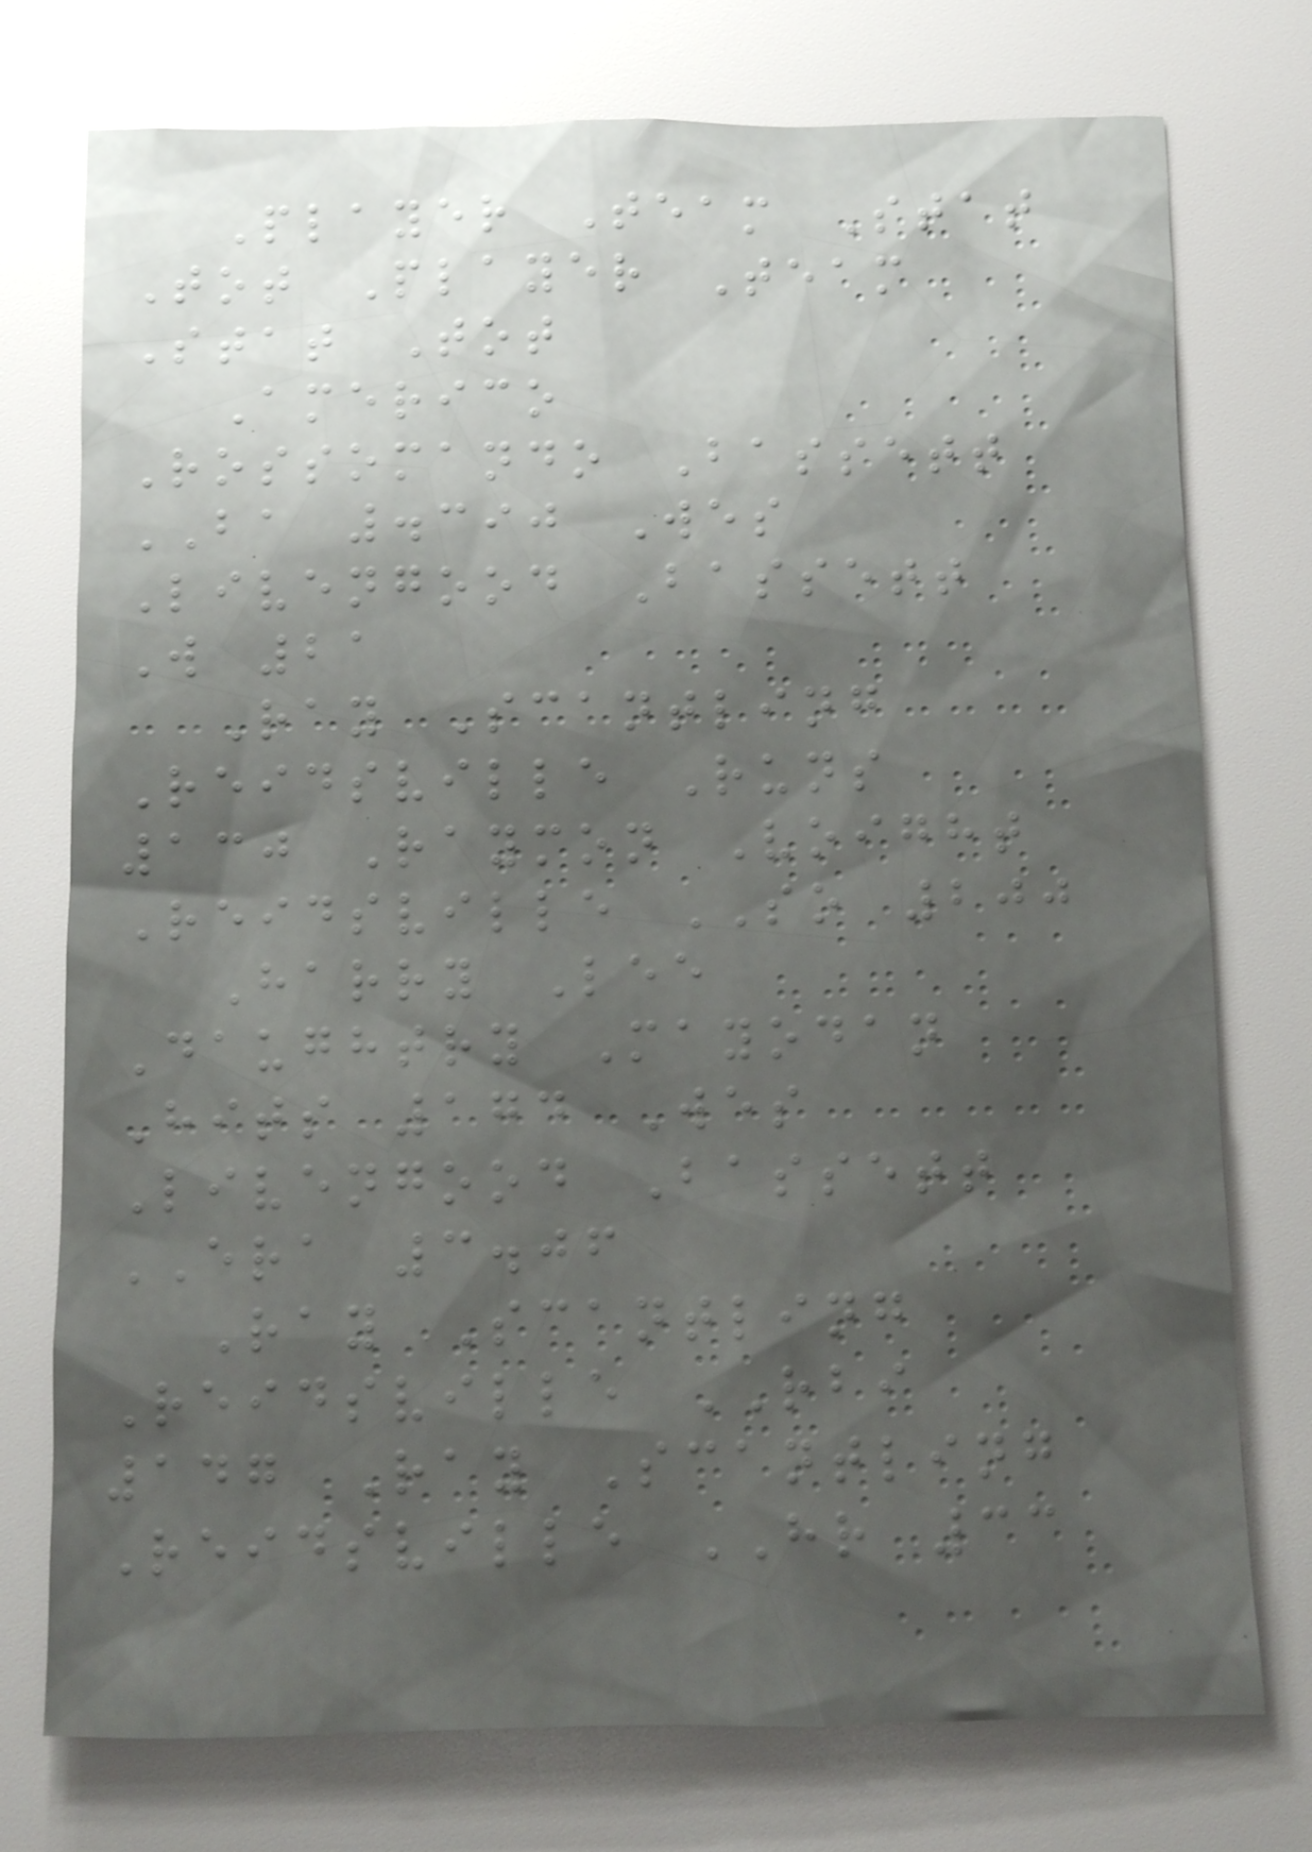Player Team Stat
Tot Player Team
Stat Tot
Americo
Rossomando Bassett
BA .390 Wes
Livengood Bassett
W 21
Ray Scantling
Reidsville Runs
130 Raymon Voight
Reidsville SO 200
Harry Lee
Daughtry Mayodan
Hits 174 Wes
Livengood Bassett
ERA 3.06
Ray Scantling
Reidsville RBI
147 Ray Scantling
Reidsville HR 33
